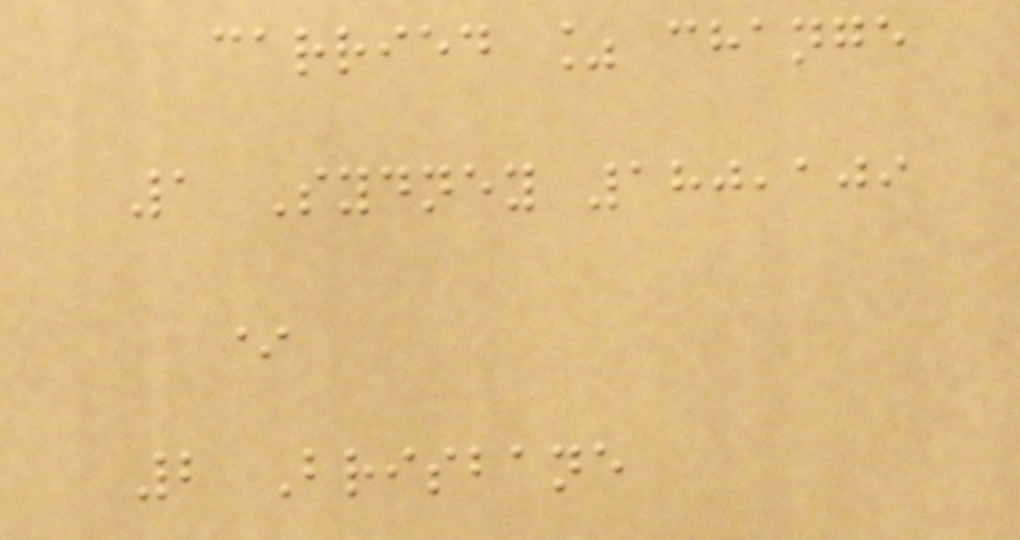carried % change
1 Sydney 180,109
*
2 Brisbane
